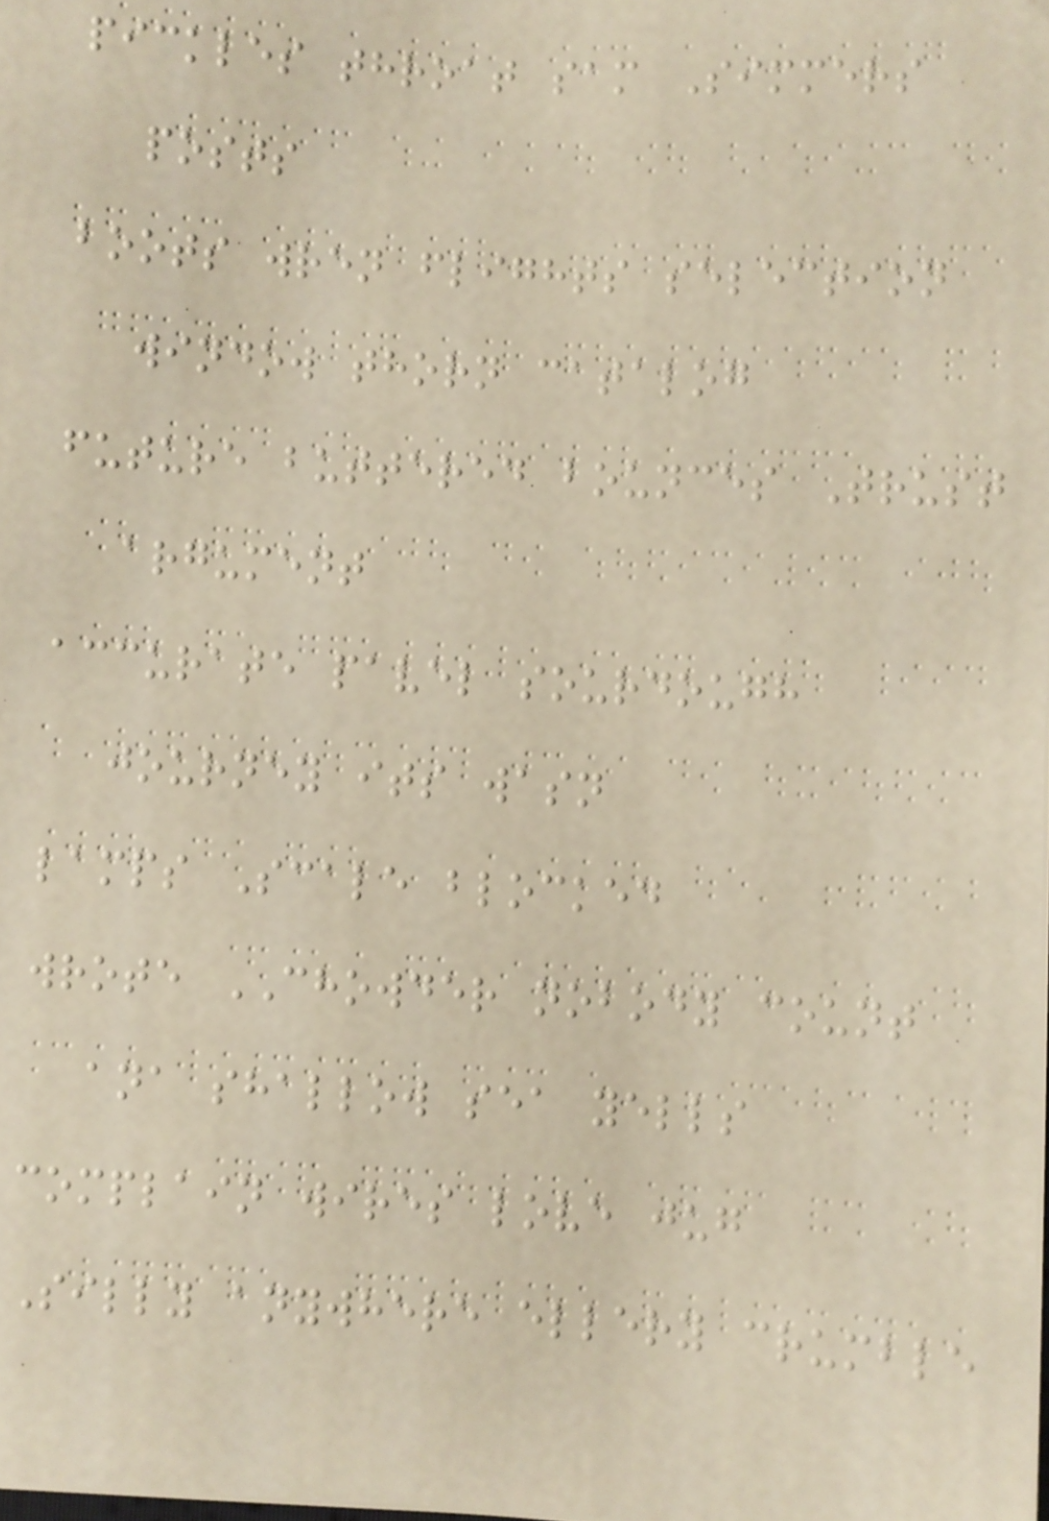pickles throat sam Simmers
posts
boots wren flights selection
window thorn catalog
future buttered bounces Trust
argument
accurate pavel sourdough
journey its wasn
lamps Scale blocked
wrote CHOWDER nobody count
ana shallow sea yells
complain wires love jug
Silly anywhere ellery crumble
